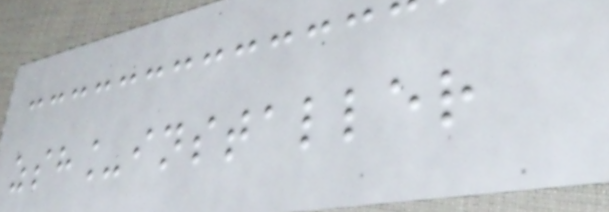zsh_installer
